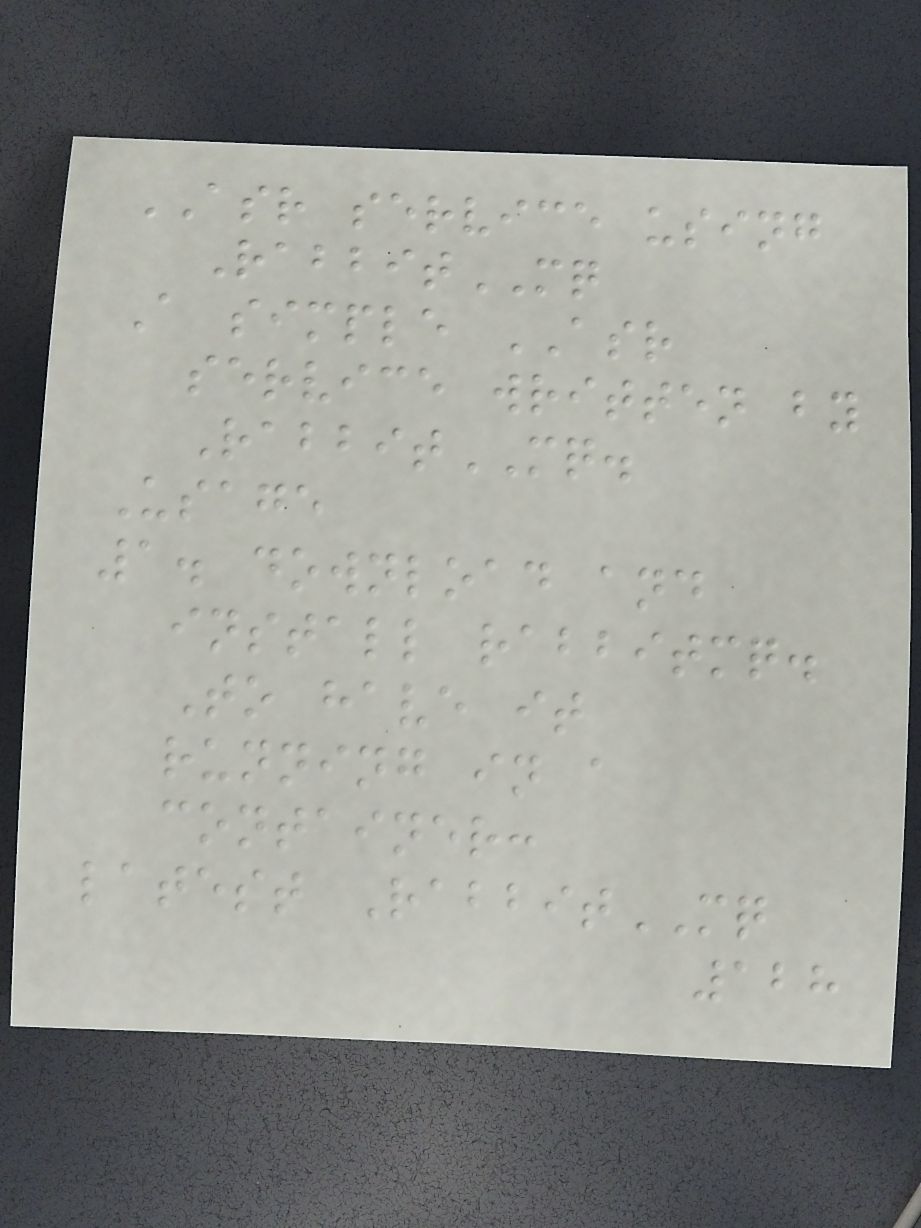ASR service using
RabbitMQ
A simple ASR
service written by
RabbitMQ.
Usage
1. download and
install rabbitmq.
To have it
running in a
container:
latest RabbitMQ
128
